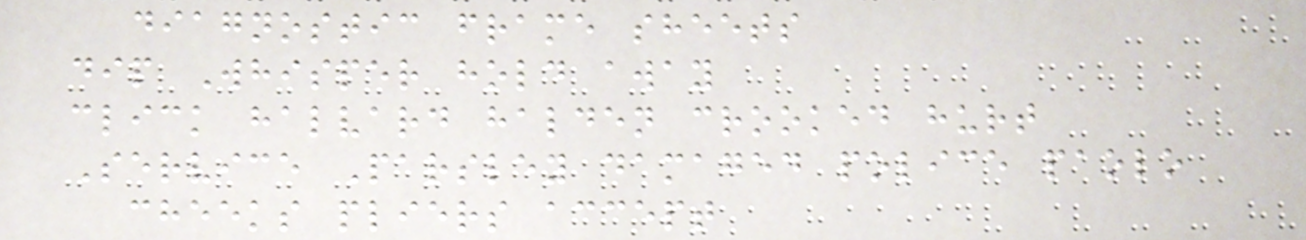diagnostic frame sheets
dip Whisper hold away
click halvard halden crooked hurt
Service Parsley damaged police paolo
cheeks pliers accept
